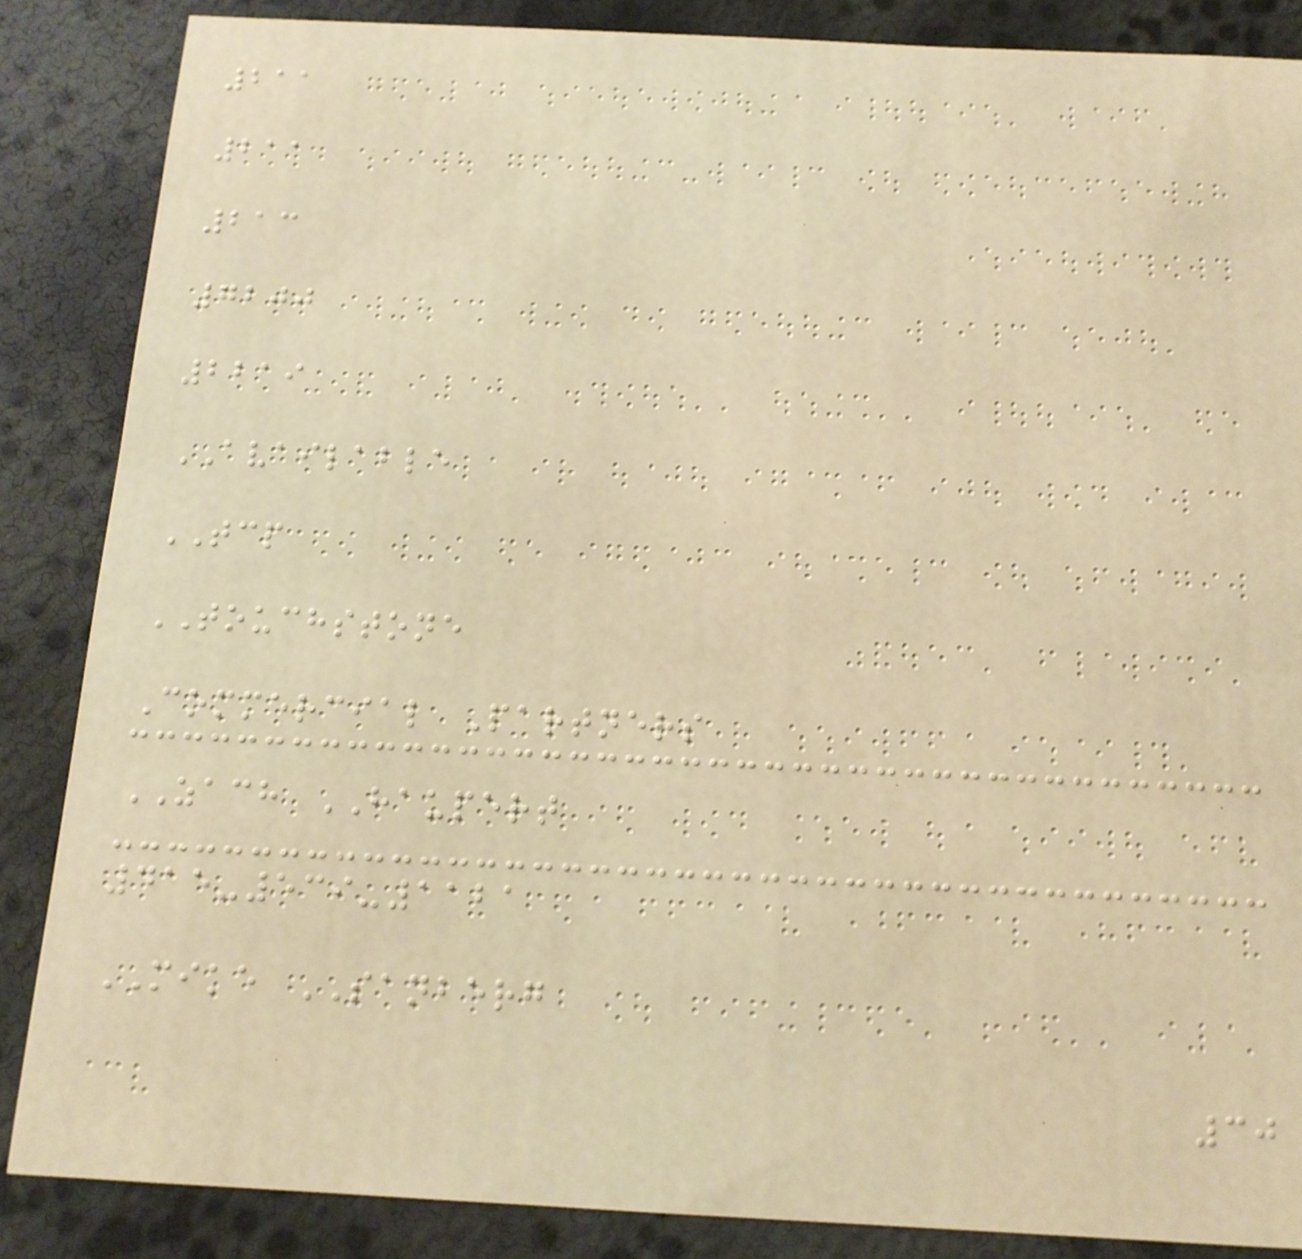211
211
213
7200
2219
AVAILABLE
TCP
TOUCHSTONE
Commercial Partners
ZACH HAUPERT
415-539-1121
MIKE SANBERG
30
